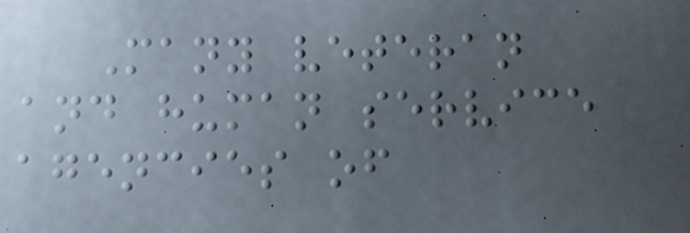Many veteran
and human service
agencies of
